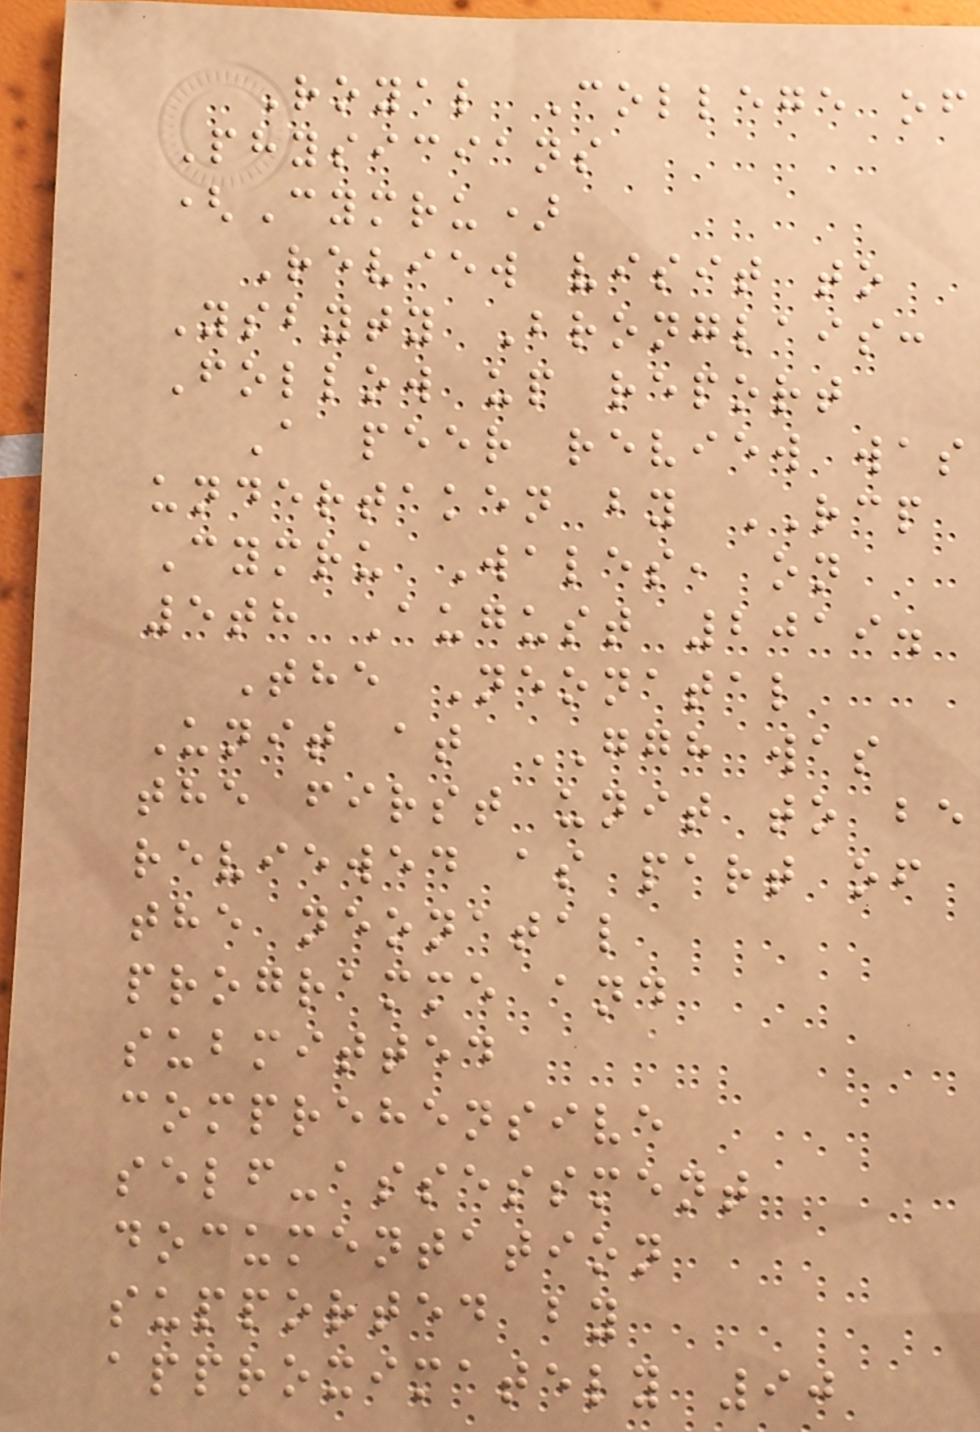Royal College of
Physicians
(Cymru)
Review visit to
Ysbyty Bronglais:
Follow up report
A peer review was
undertaken by RCP
Cymru Wales, on
5th August 2019.
The Neonatal
Unit at GGH was
the first unit to be
reviewed as part of
the neonatal
programme and
submitted
comprehensive
self-assessment
documentation
supported by
approximately 90
